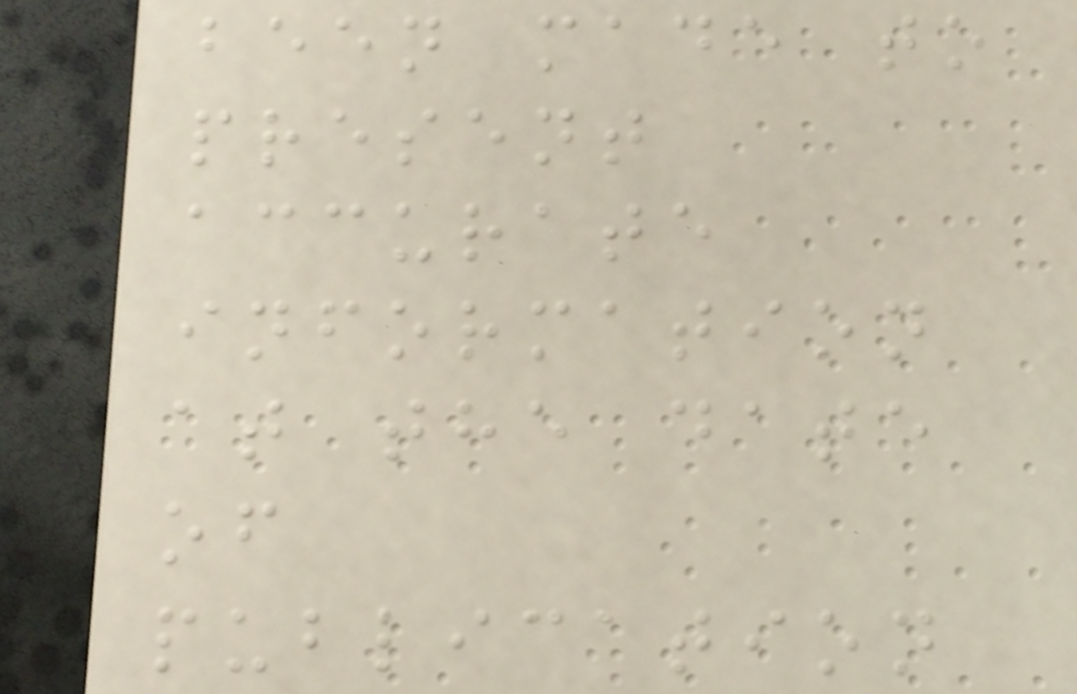been made to
present
accurate
information
at the date
of
publication
